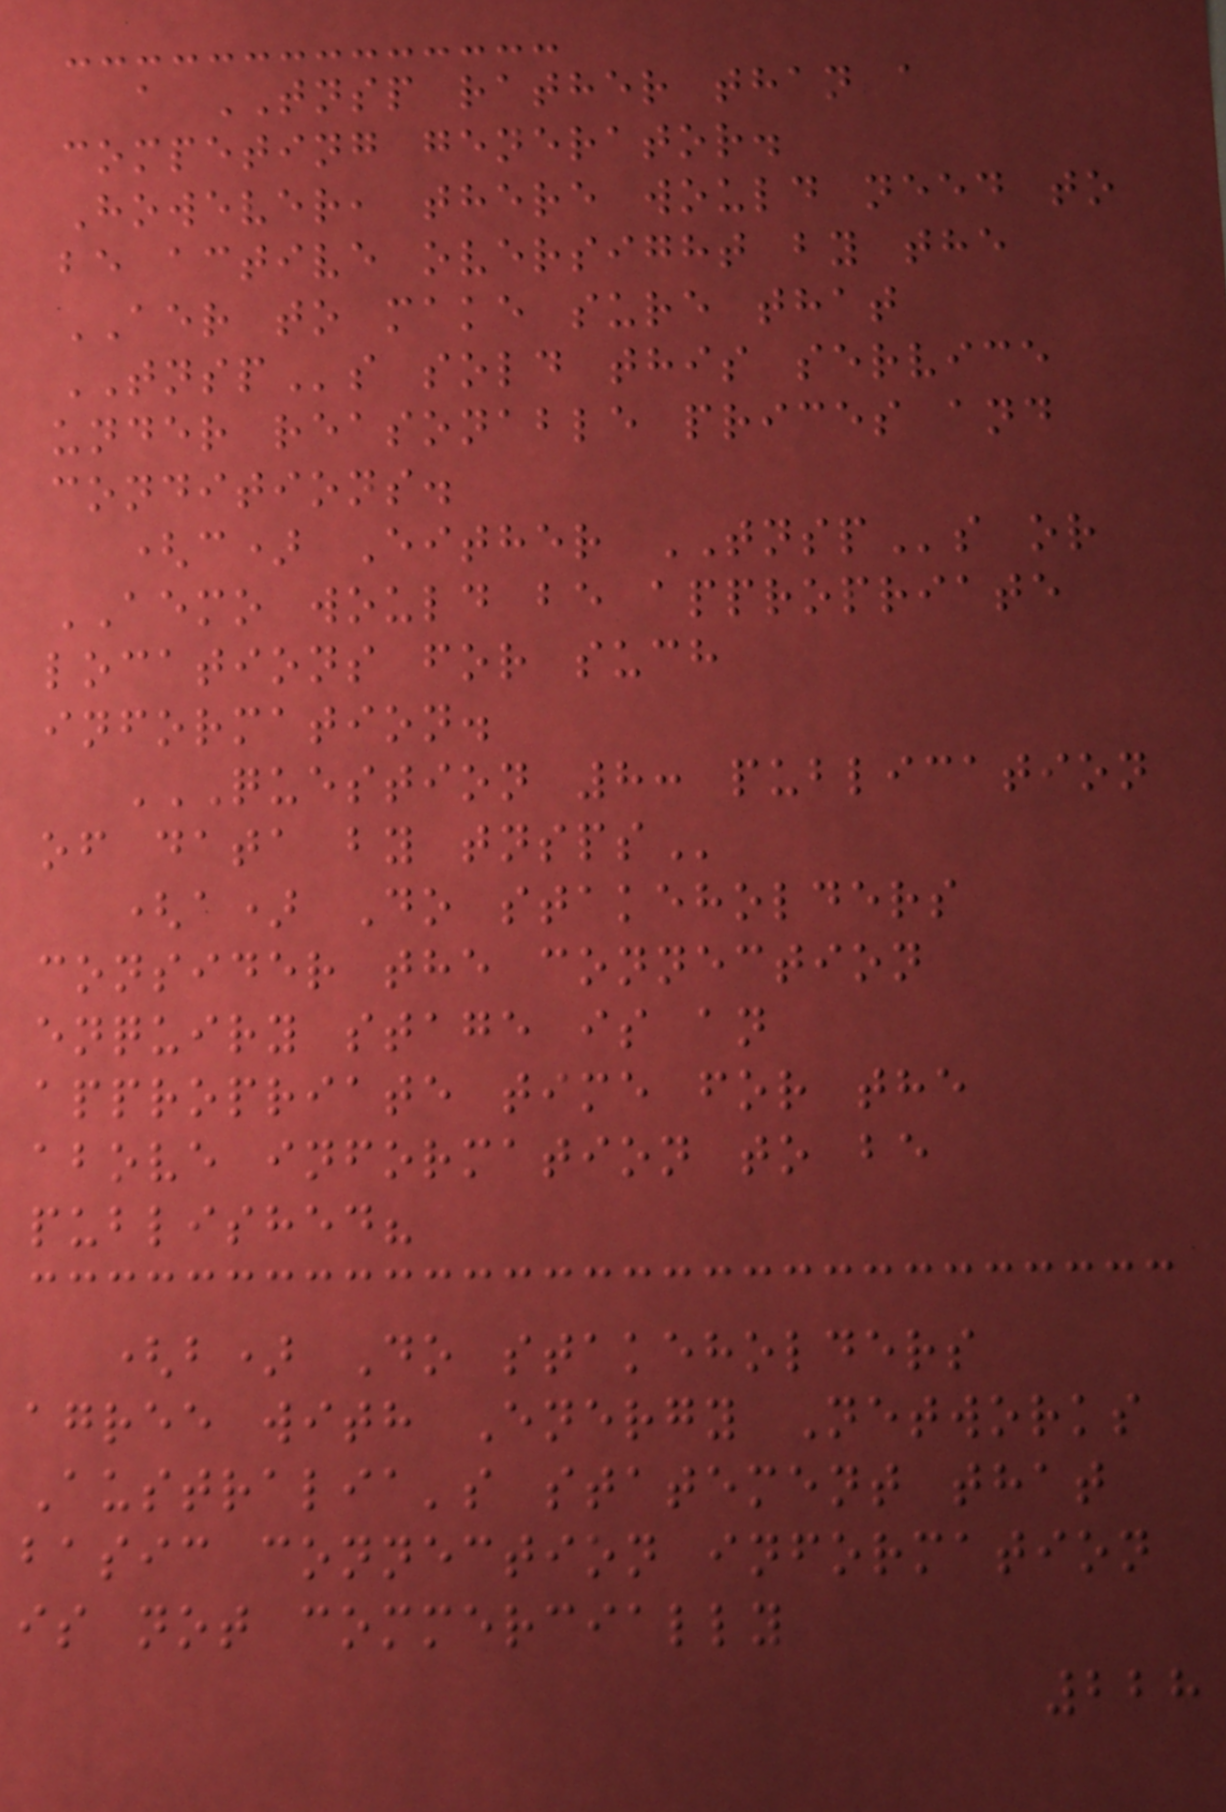a TNSP rather than a
competing generator.
However, there would need to
be active oversight by the
AER to make sure that
TNSPs sold this service
under reasonable prices and
conditions.
(c) Either TNSPs or
AEMO would be appropriate
locations for such
information.
QUESTION 8: PUBLICATION
OF DATA BY TNSPS
(a) Do stakeholders
consider the connection
enquiry stage is an
appropriate time for the
above information to be
published?
(b) Do stakeholders
agree with Energy Networks
Australia's statement that
basic connection information
is not commercially
228
